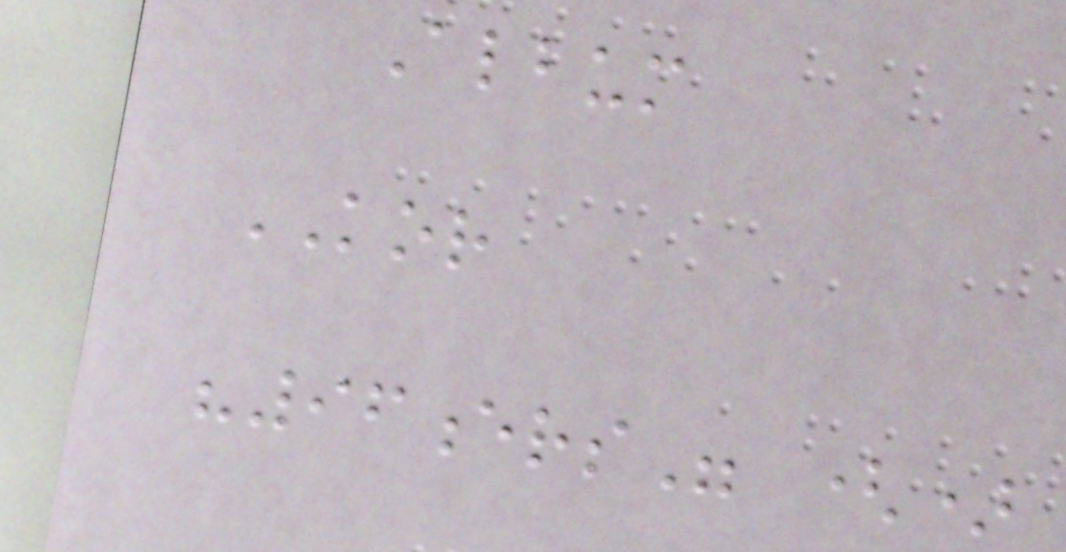Album
KOR
"96ers" ()
